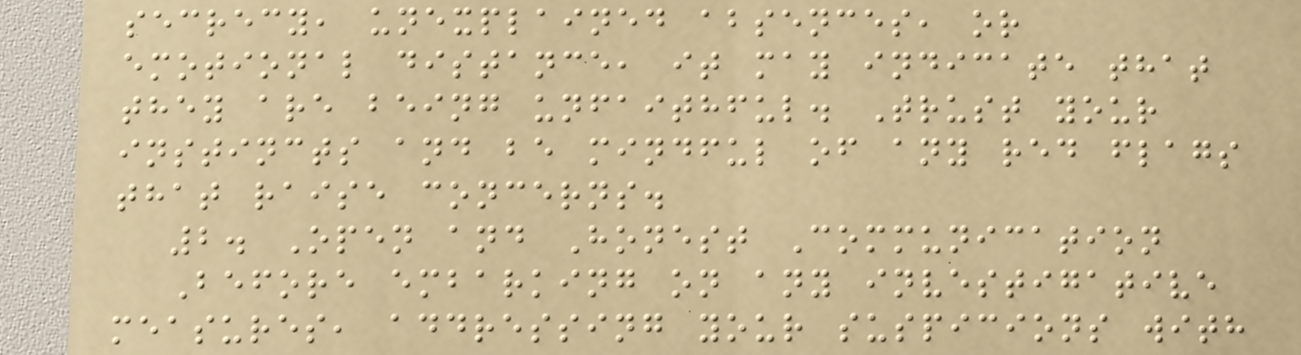secrecy, unexplained absences, or
emotional distance, it may indicate that
they are being unfaithful. Trust your
instincts and be mindful of any red flags
that raise concerns.
2. Open and Honest Communication
Before embarking on any investigative
measures, addressing your suspicions with
